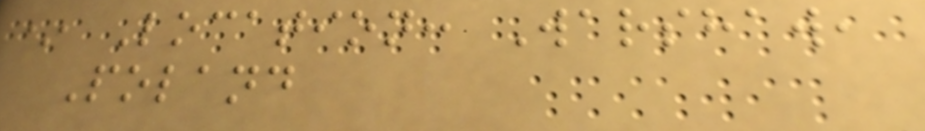* Location: Warshaw,
Poland
